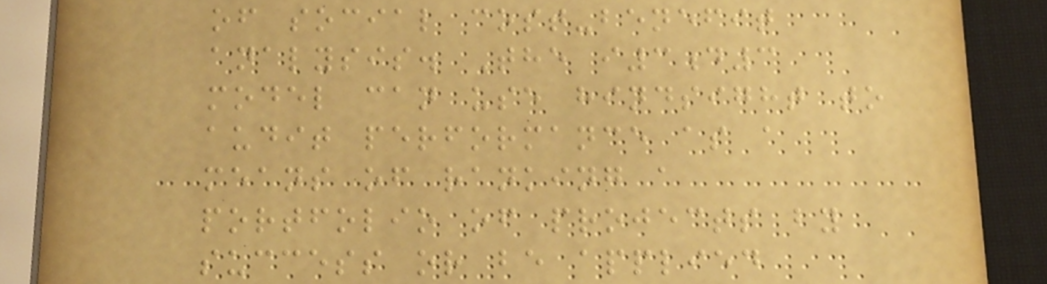of social cost-benefit
analysis. The i3d3
model can use hindsight to
audit performance as a
means of ranking a
portfolio of projects by
success or be applied
